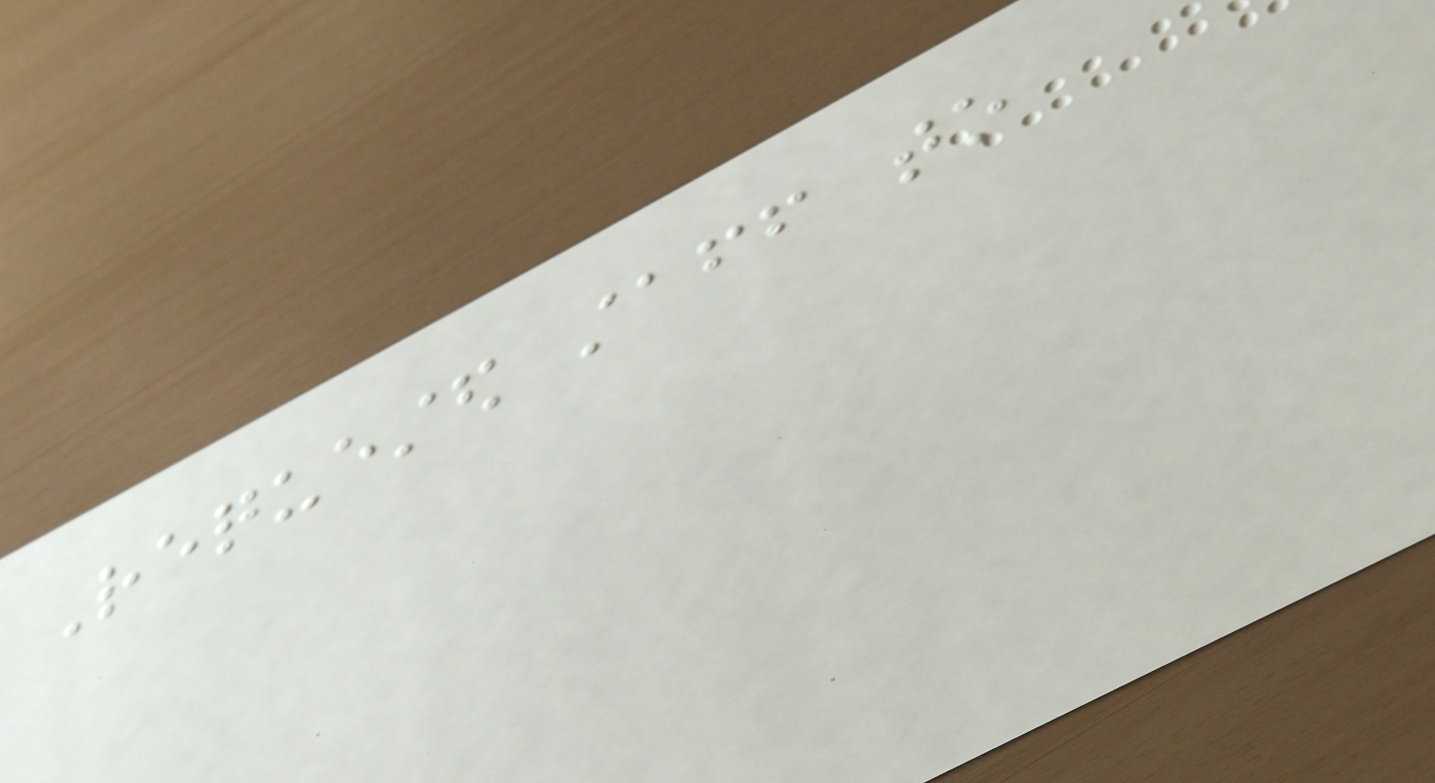Requested staff to
